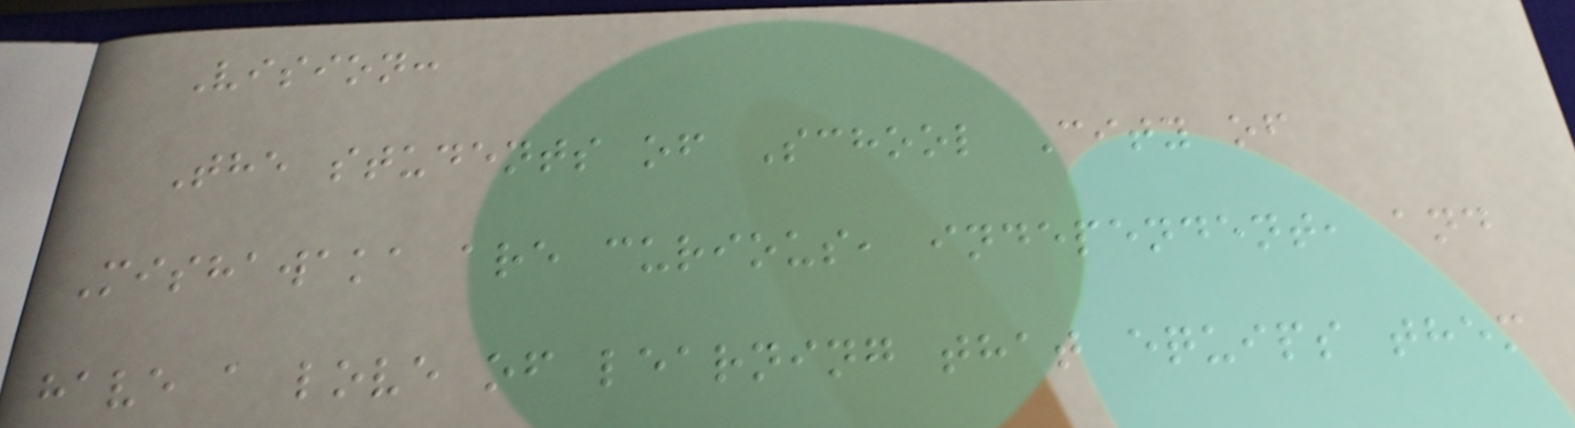Vision:
The students of School City of
Mishawaka are curious, independent, and
have a love of learning that equips them
